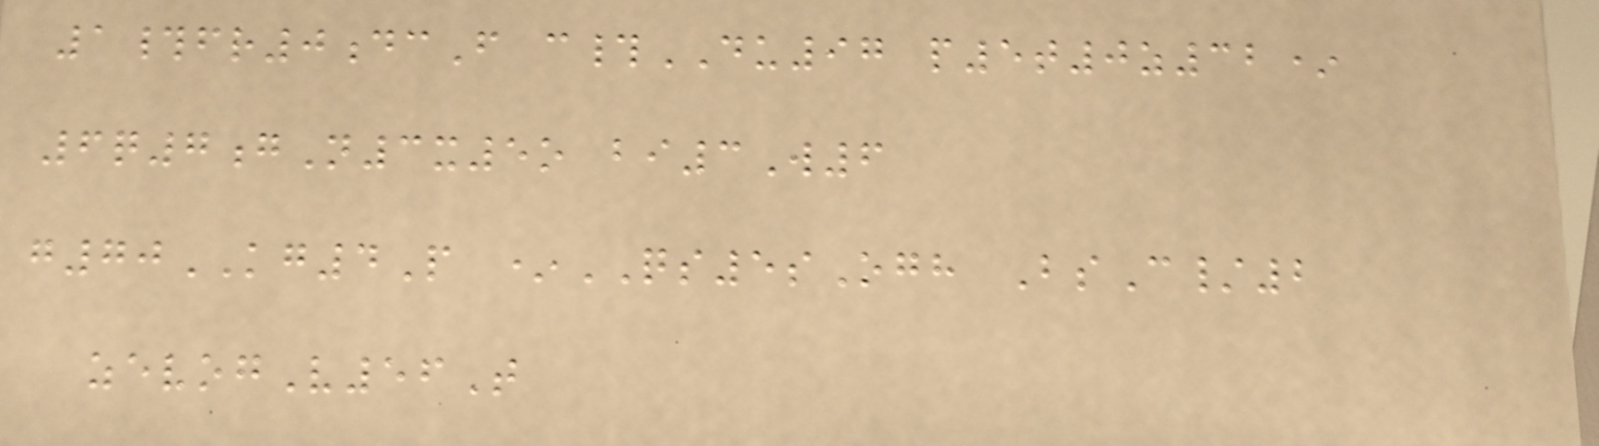1#fr0dcF c#DU97 p5t0z32*
6q7gN3x5o bi3W6
g70KG4P *QS5sOgh BsC/2
zevogV56T
